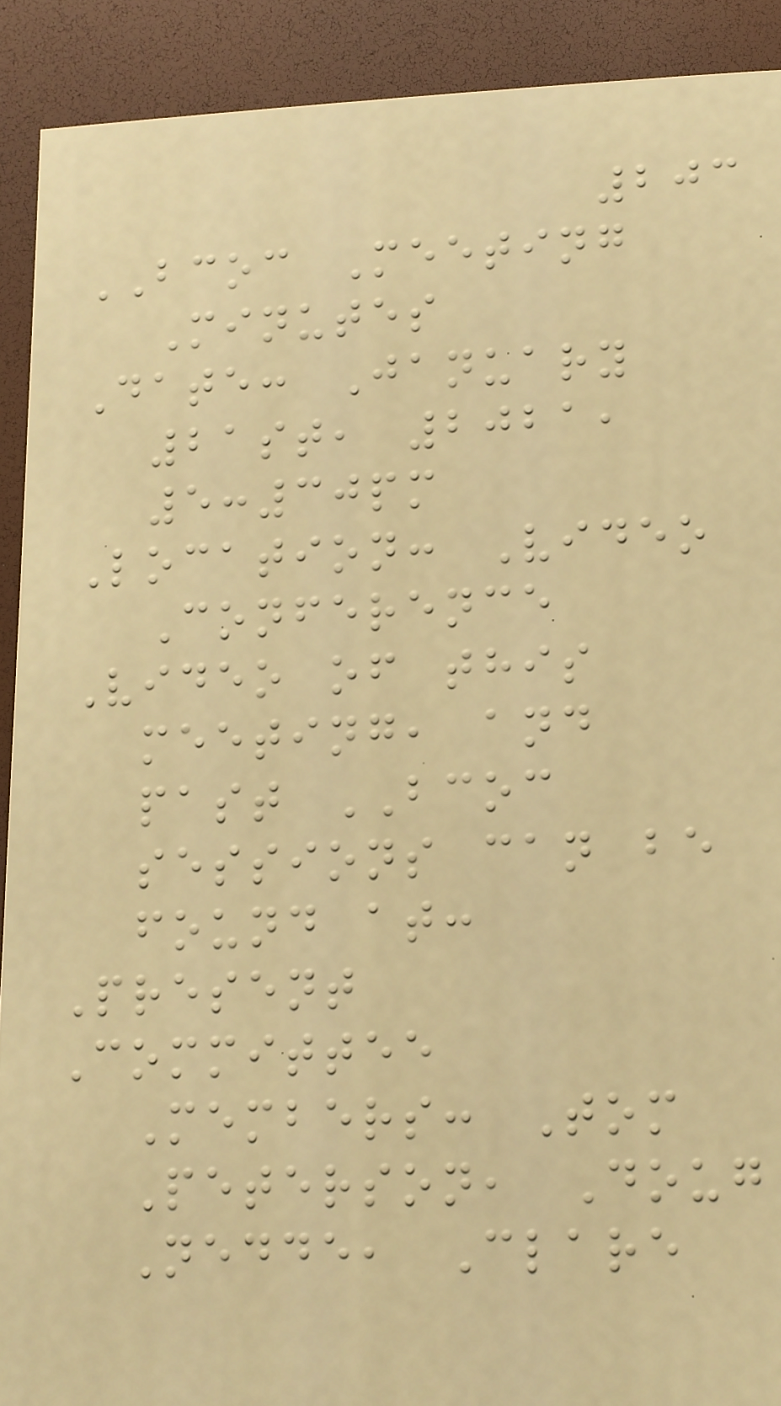203
BCOC Meeting
Minutes
Date: January
21st, 2021,
5:30pm
Location: Video
Conference
Video of this
meeting, and
past BCOC
sessions can be
found at:
Present
Committee
Members: Tom
Peterson, Doug
Nedde, Clare
